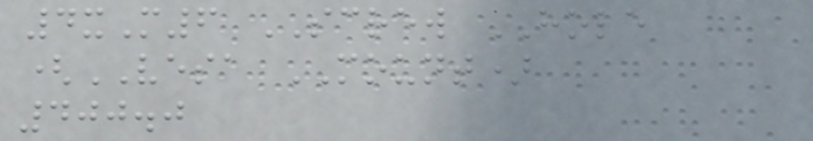4xM6 SCREW HOLE
(VESA MOUNT)
400.0
